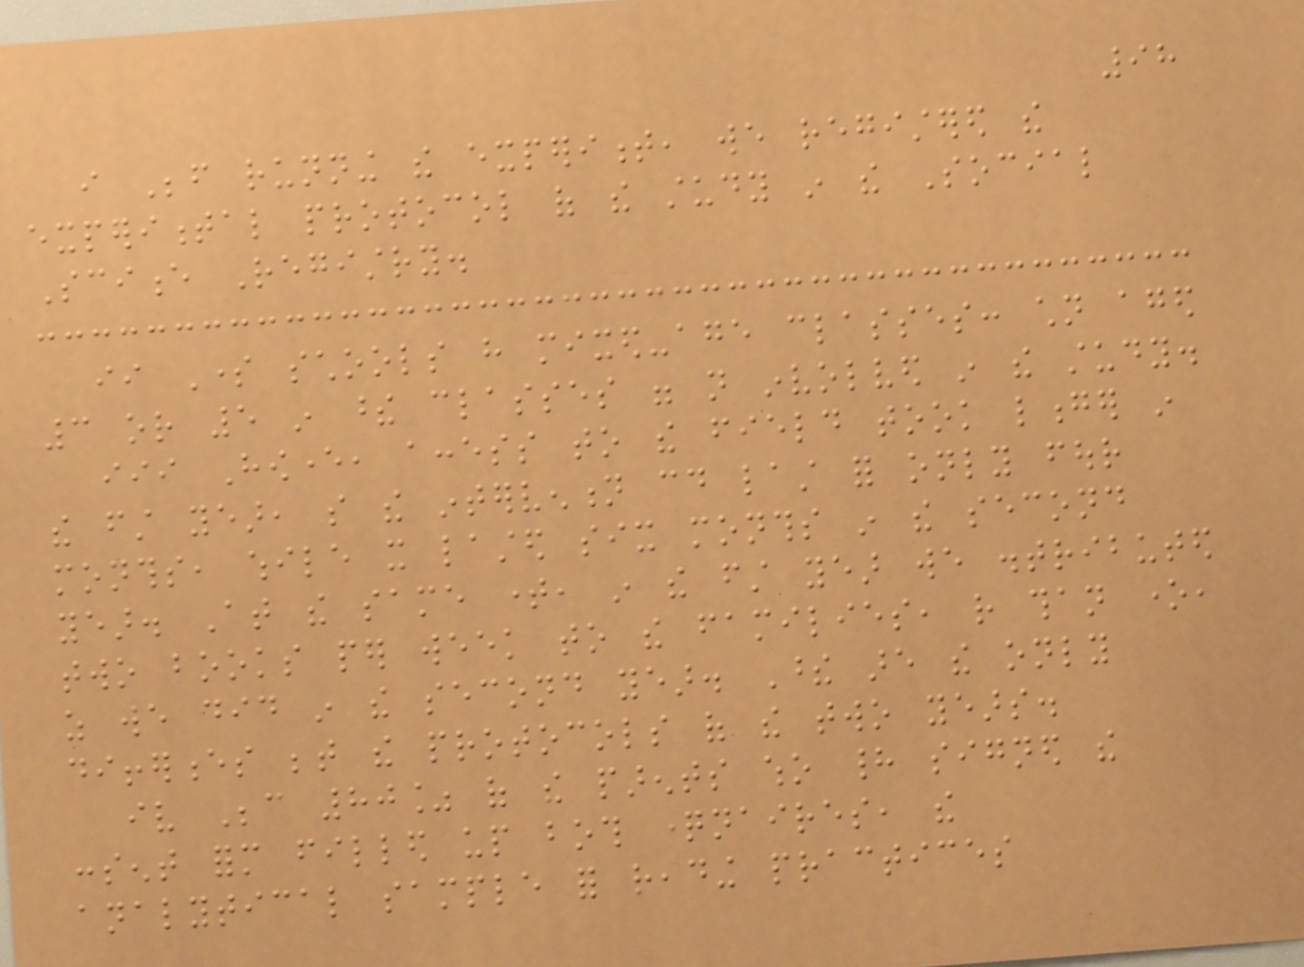98
i Before running the experiment, we registered the
experimental protocol of the study in the Social
Science Registry.
ii Some schools have mixed-age classes: children aged
3 or 5 in these classes were not involved in the study.
iii However, access to the field took longer in
the first year, so the intervention could last for only four
months, while it lasted six months in the second
year. At the same time, in the first year we distributed
two books per week to the families, rather than one,
as we did in the second year. These are the only
differences between the protocols of the two years.
iv Because 80% of the parents who had signed the
consent form filled up both questionnaires, the
analytical sample for reading practices
